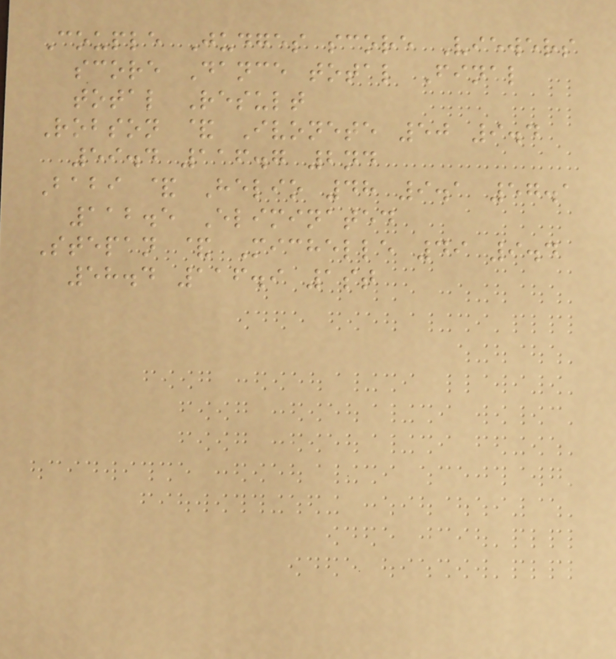Couple Judges score Viewers
score Dance total Final
total Result
Robson & Ivonete 50 9.4
59.4 116.7 2nd
Babi & Helio 48 9.1 57.1
112.5 Eliminated
Stepan & Michelle 49 9.4
58.4 116.9 1st
